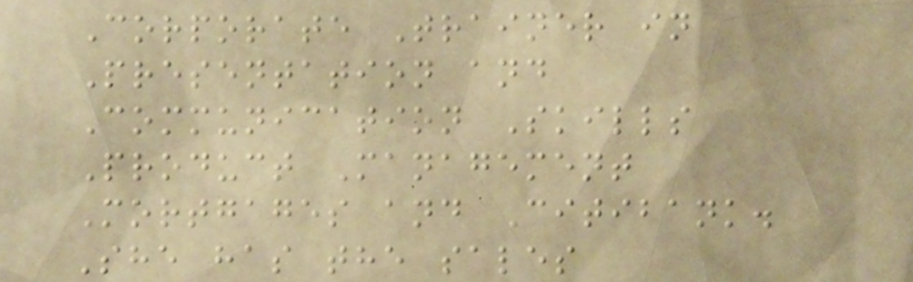Corporate Trainer in
Presentation and
Communication Skills
Product Management
Mortgages and Citibank.
She has the sales
